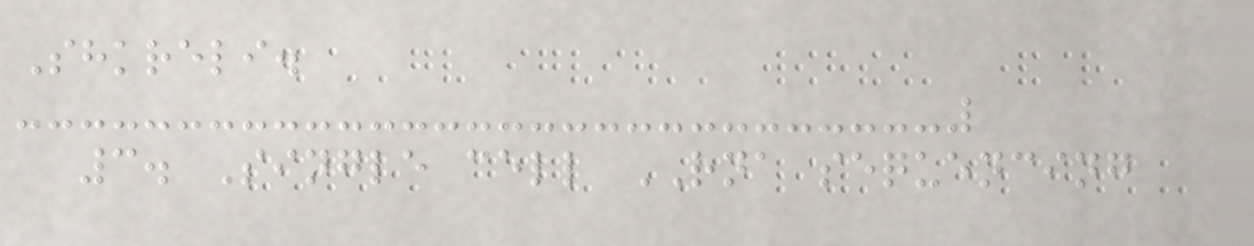Shkreli.
3. Single cell RNA sequencing
